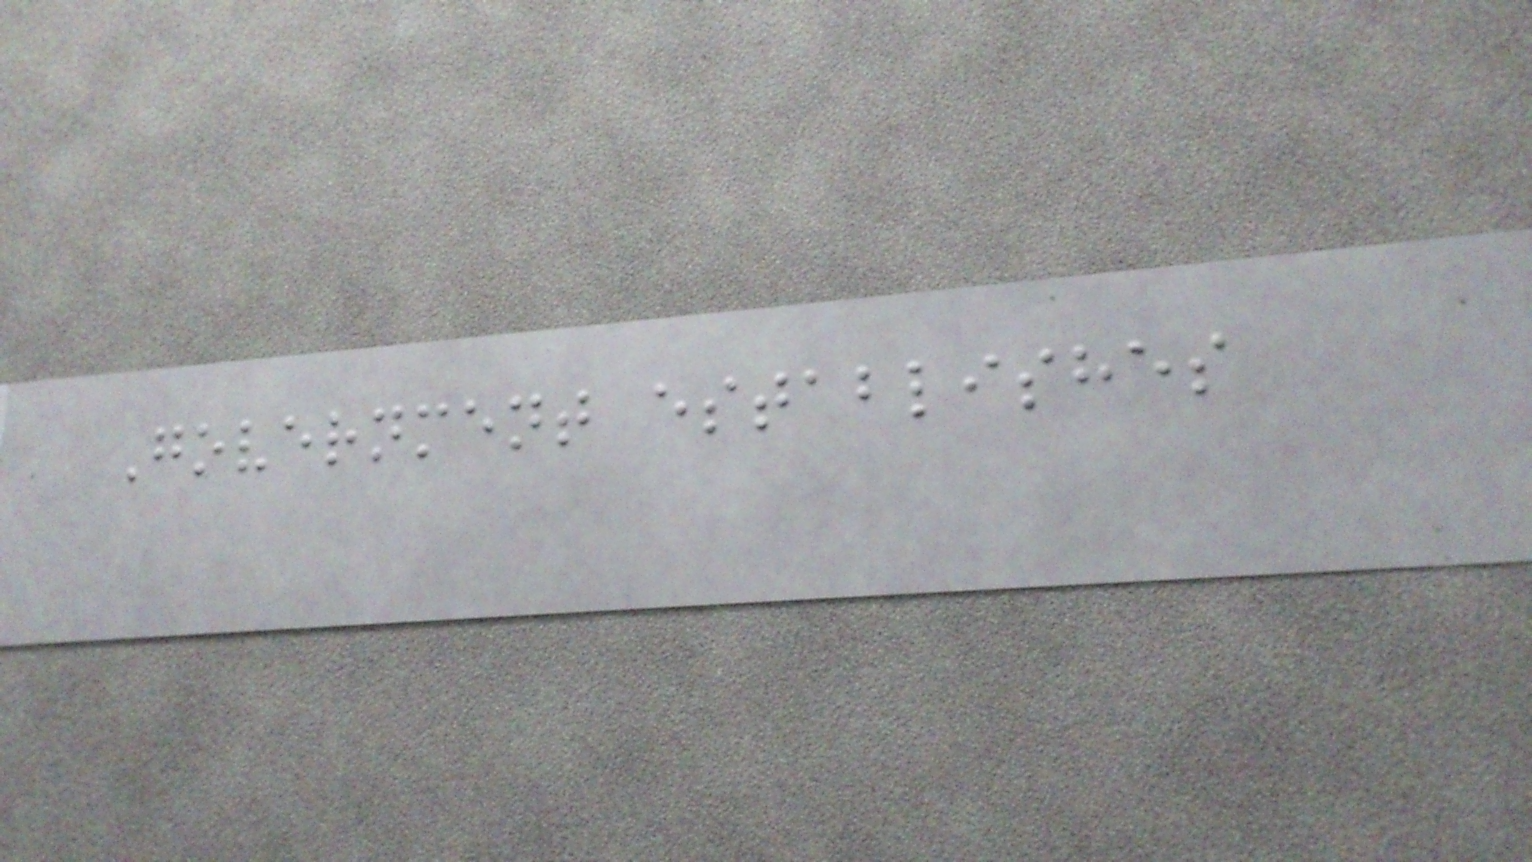Government establishes
